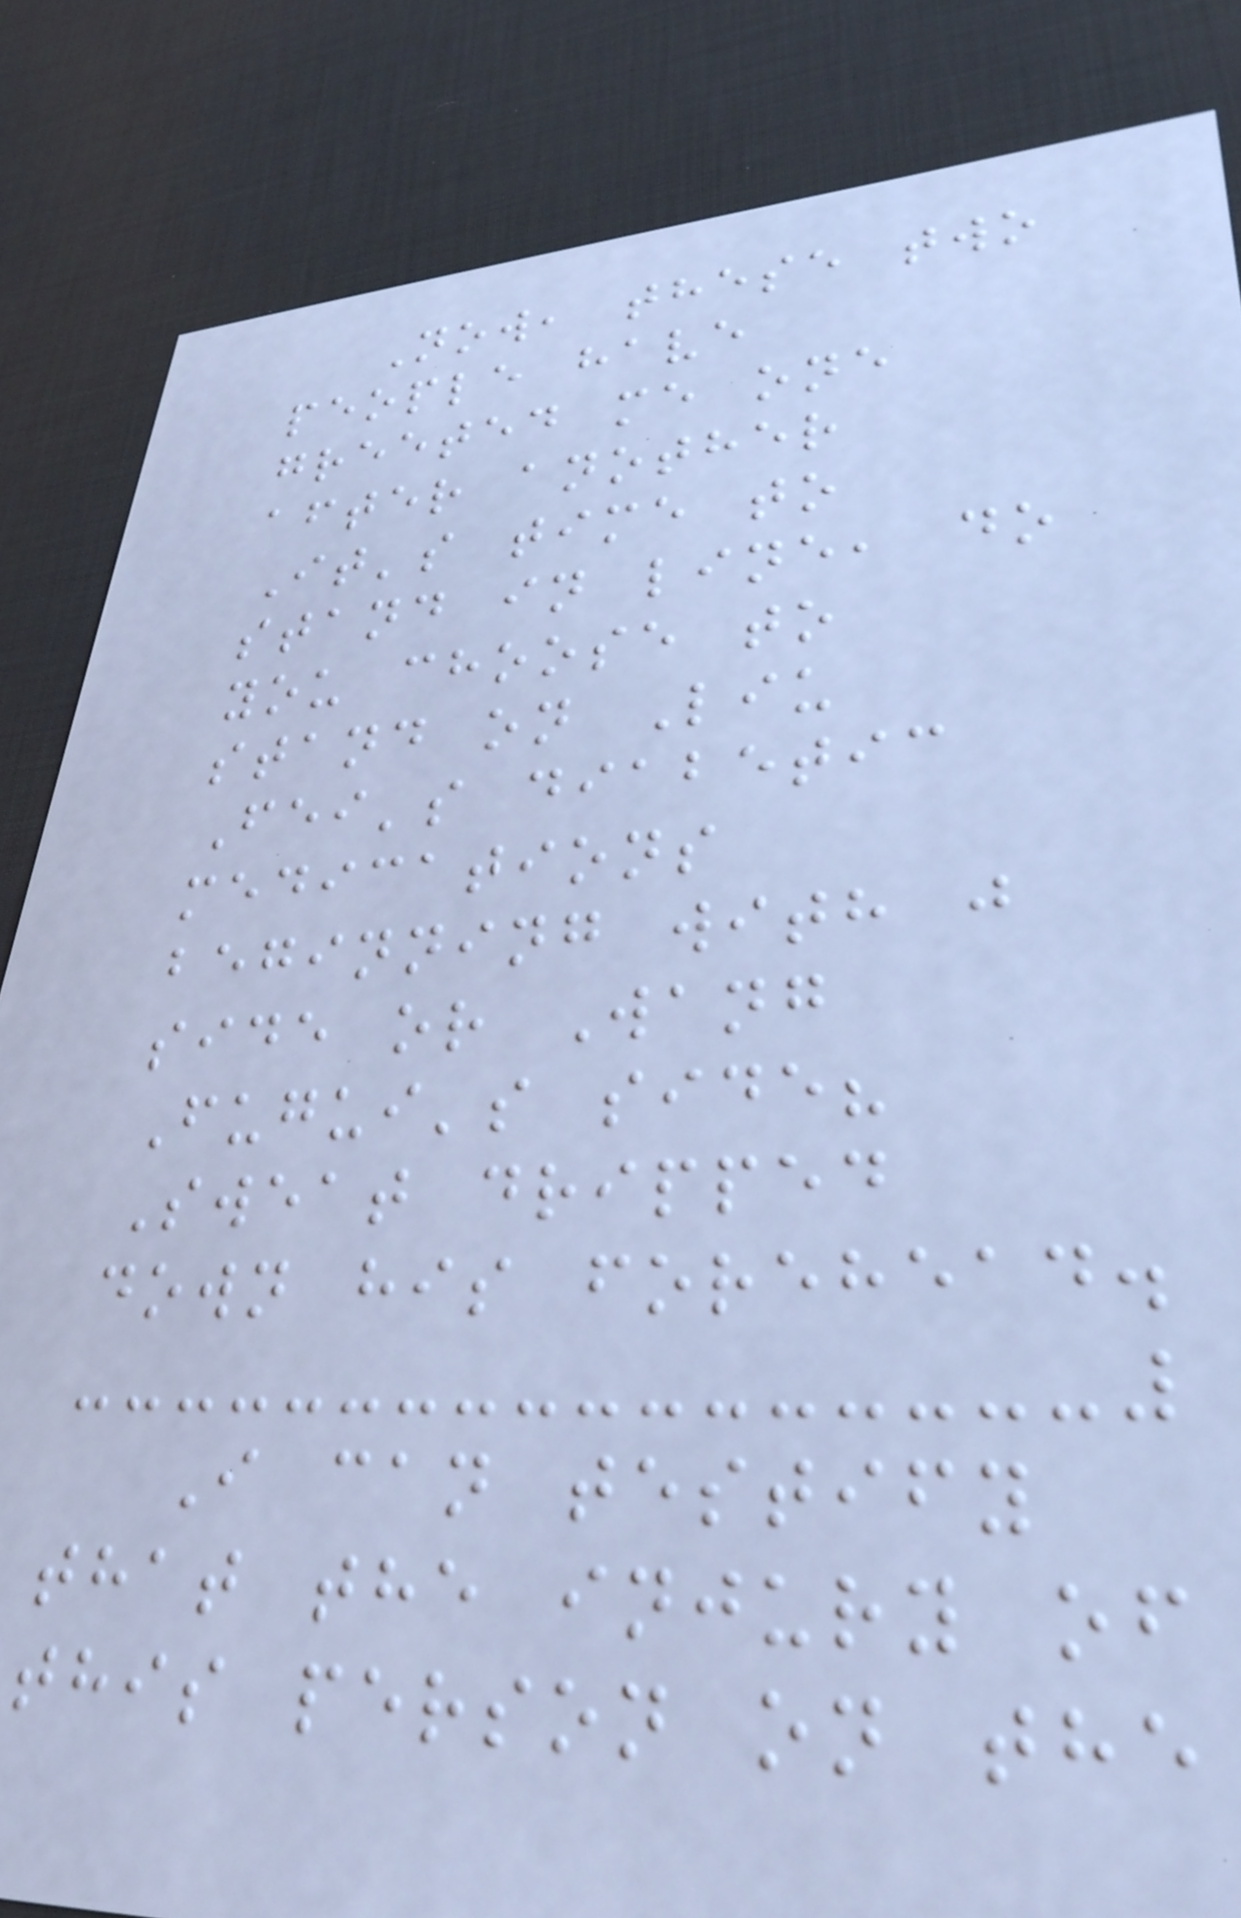Now, these two
people have
greeted me one
after another
It's time to
stand in line, do
you choose to
stand on Liu
Fei's diabetic
medications
beginning with j
side or Wang
Fugui's side?
Sweat dripped
down his forehead.
I can testify
that the injury of
this person on the
